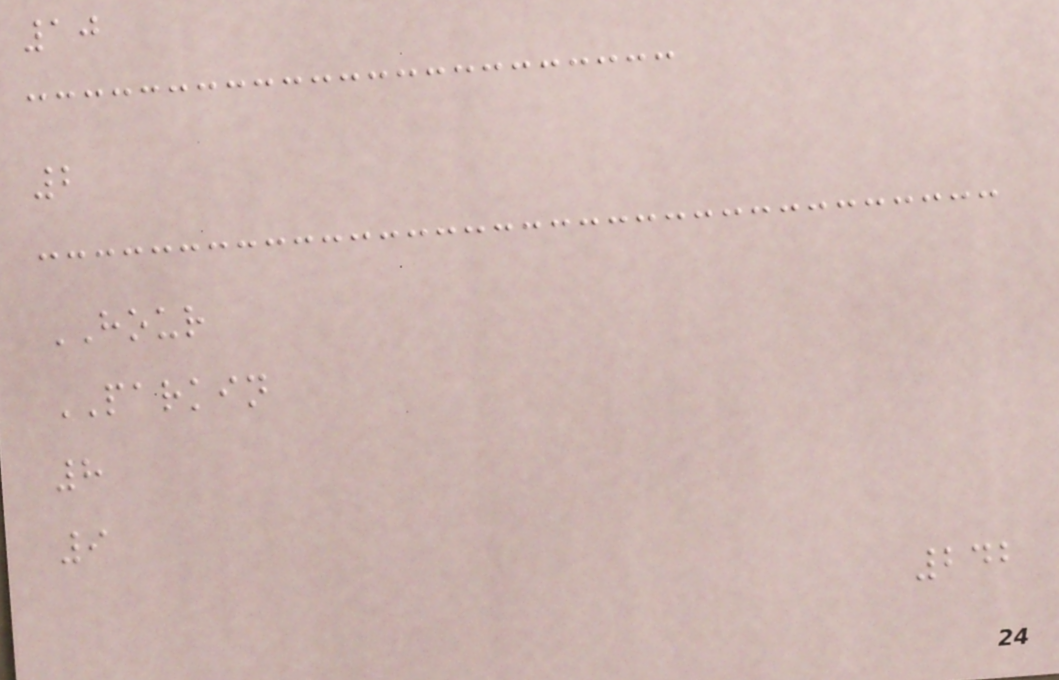10
2
HOUR
PARKIN
8
9
242
